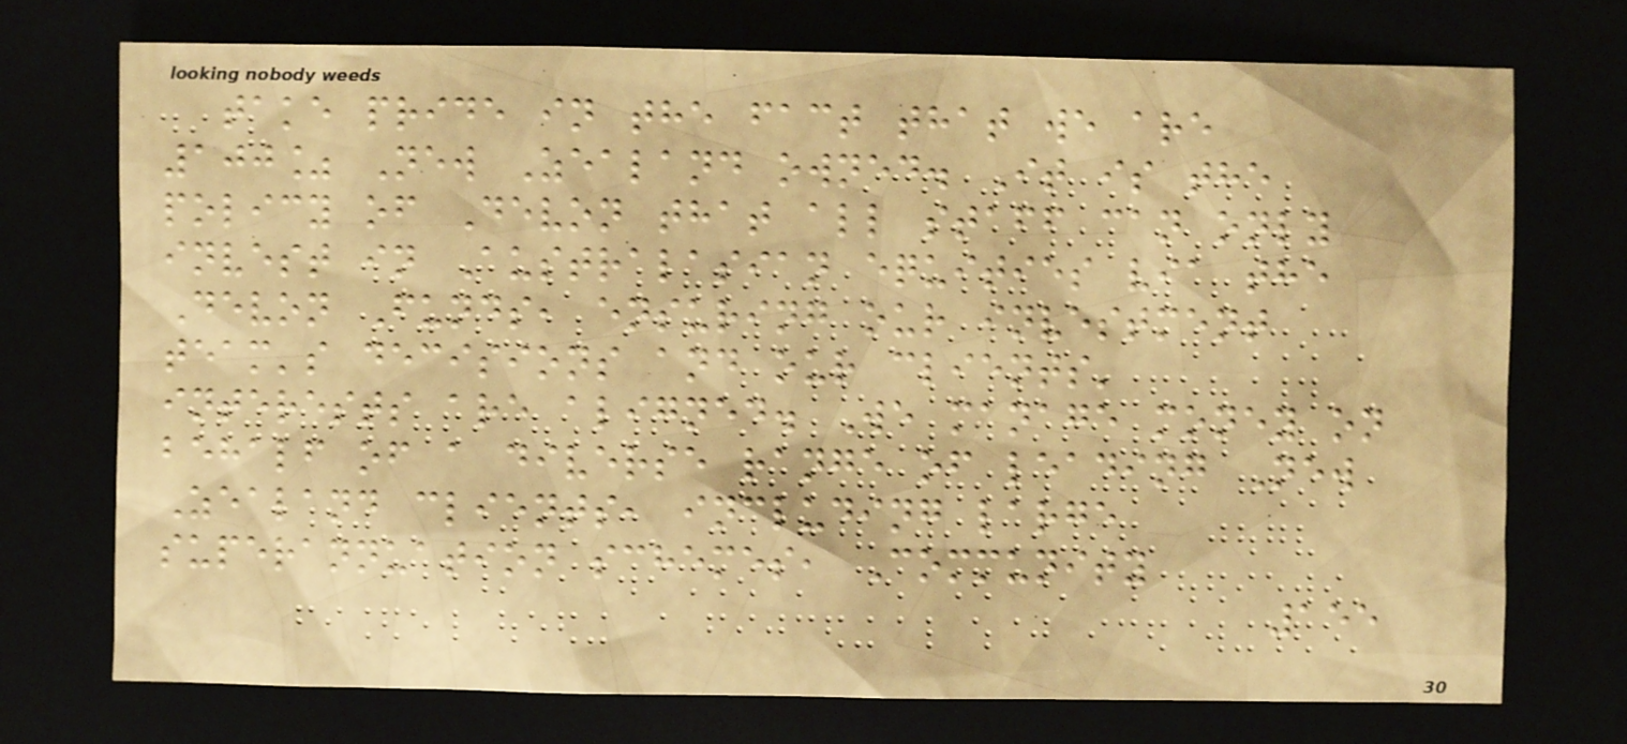take pride in the fact that we are
100% New Zealand owned. It is the
policy of Devon that all staff can only
invest in Australasian equities via the
Devon Funds, ensuring our investment
team's decisions and our clients'
interests are aligned. We manage money on
behalf of a diverse range of leading New
Zealand clients, including large
superannuation schemes, Community
155
